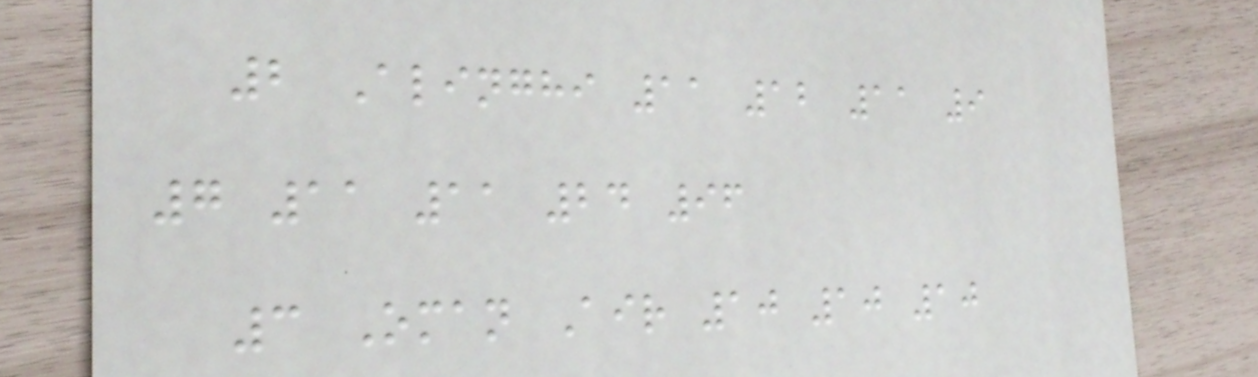2 Alinghi 11 12 11 9
7 11 11 24 96
3 Oman Air 10 10 10
